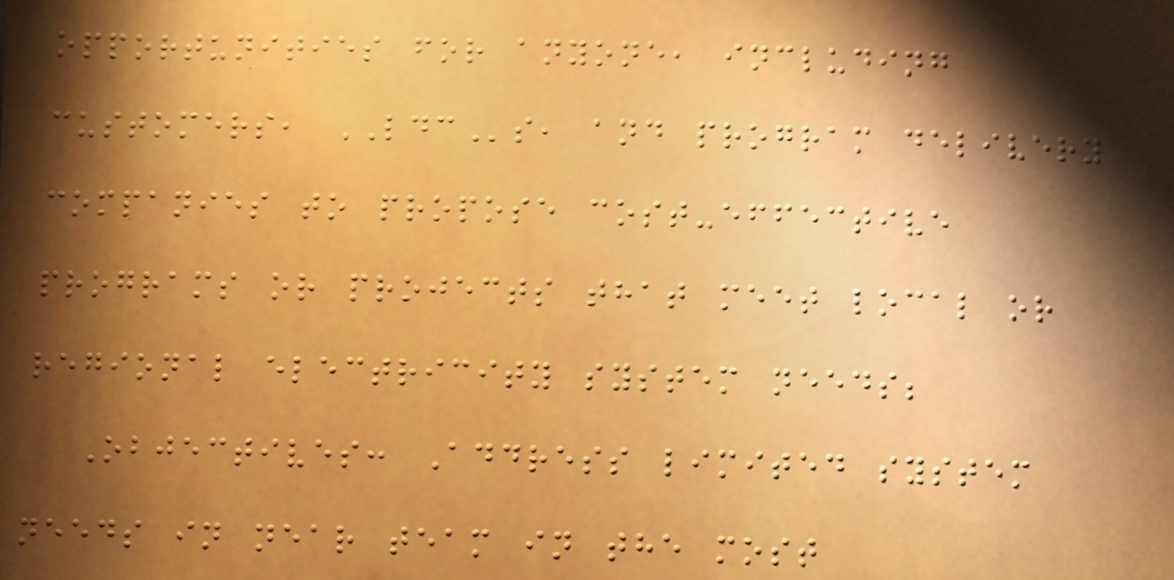opportunities for anyone, including
customers, LDCs, and program delivery
companies to propose cost-effective
programs or projects that meet local or
regional electricity system needs;
Objectives: Address limited system
needs in near team in the most
